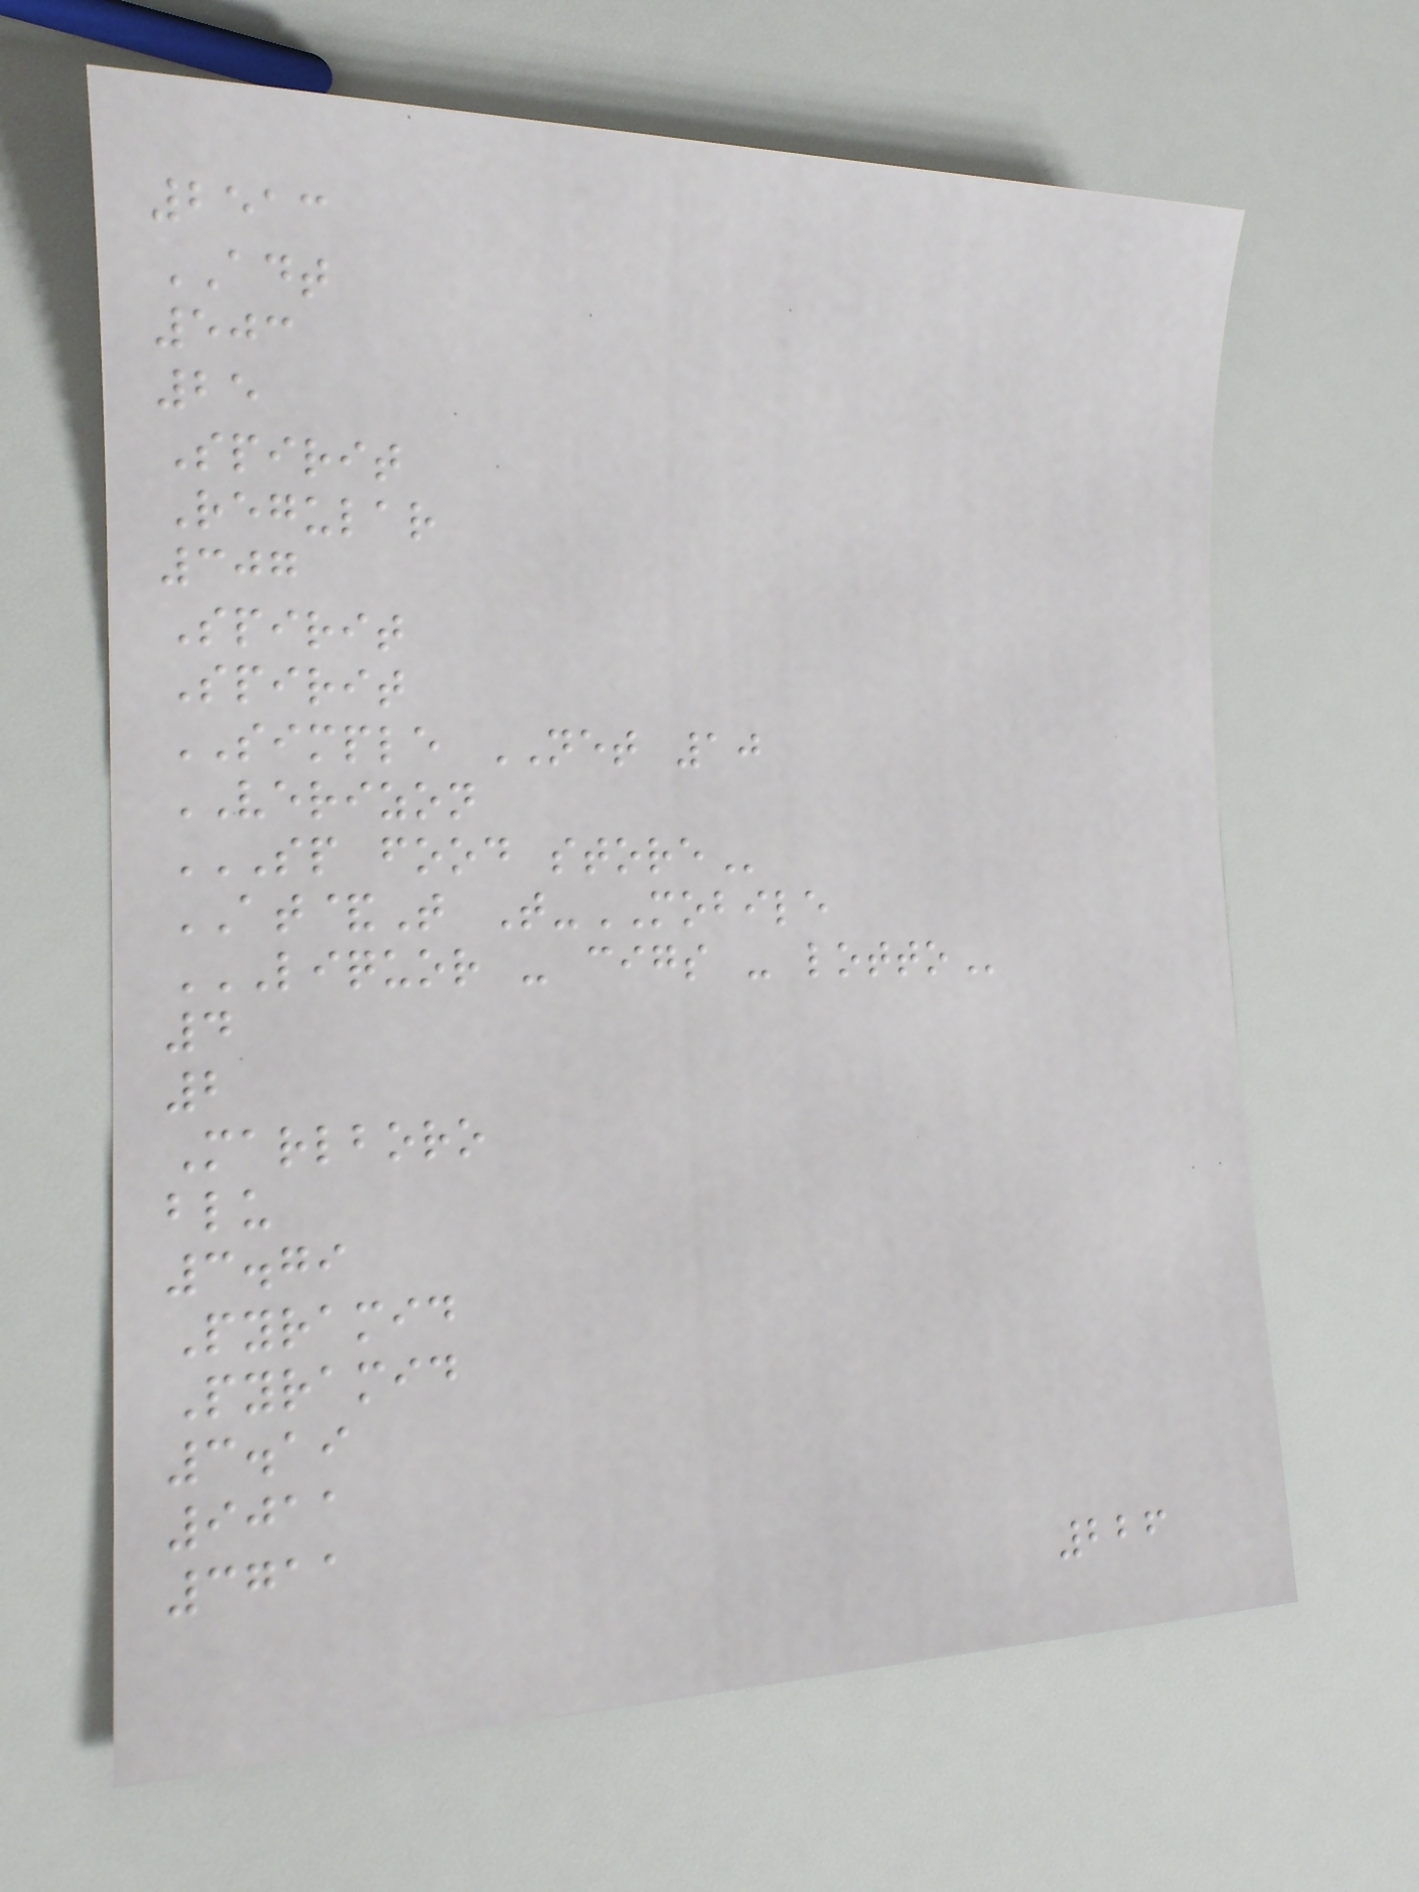2513
ADT
503
25
Spirit
Regular
307
Spirit
Spirit
SIMPLE NET 10
VERIZON
SP FOOD STORE
AT&T T-MOBILE
LIQUOR - CIGS - LOTTO
4
2
Marlboro
blu
3.79
Pyramid
Pyramid
3.19
9011
3711
226
